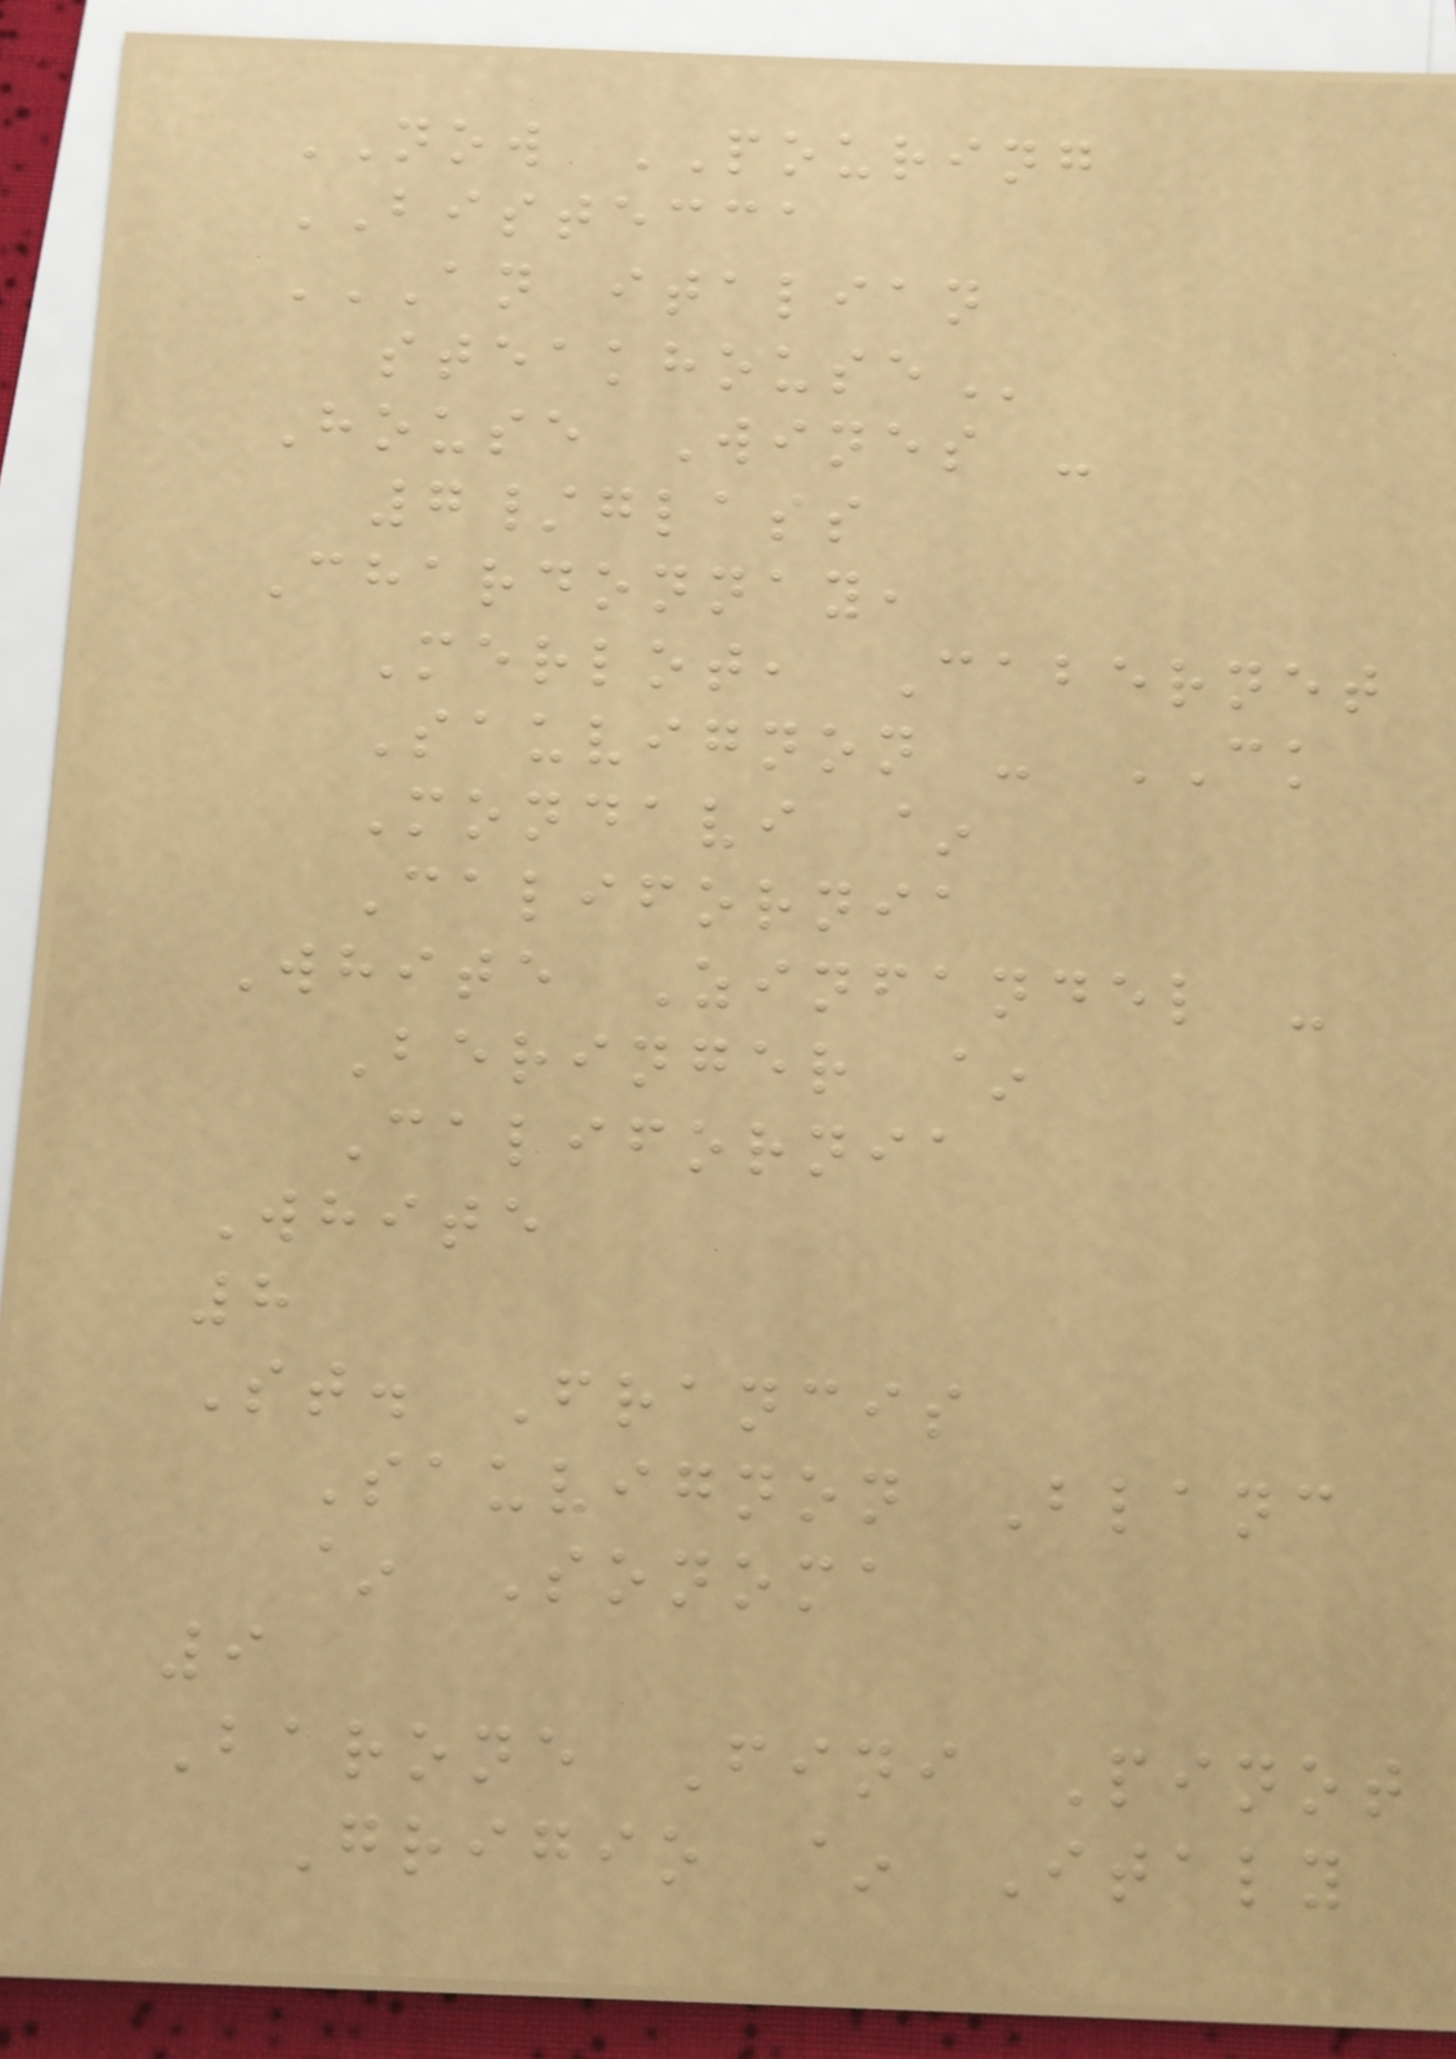NOW POURING
BISTECCA
AN ITALIAN
STEAKHOUSE
House Wines -
7/glass
Chardonnay,
Merlot, Cabernet
Sauvignon - CK
Mondavi ~
California
White Zinfandel -
Beringer ~
California
White
8
St. Francis
Sauvignon Blanc
~ Sonoma
9
Barone Fini Pinot
Grigio ~ Italy
